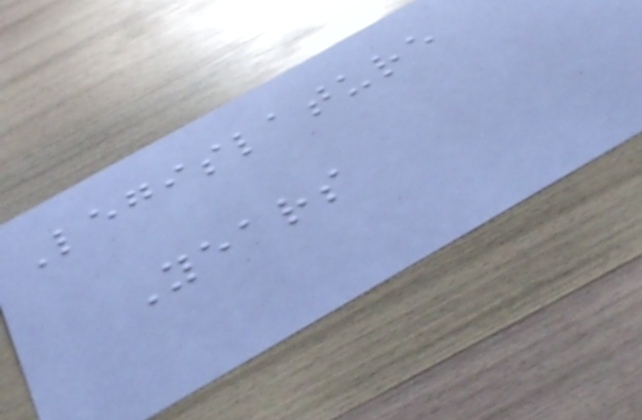Legislature
Years
